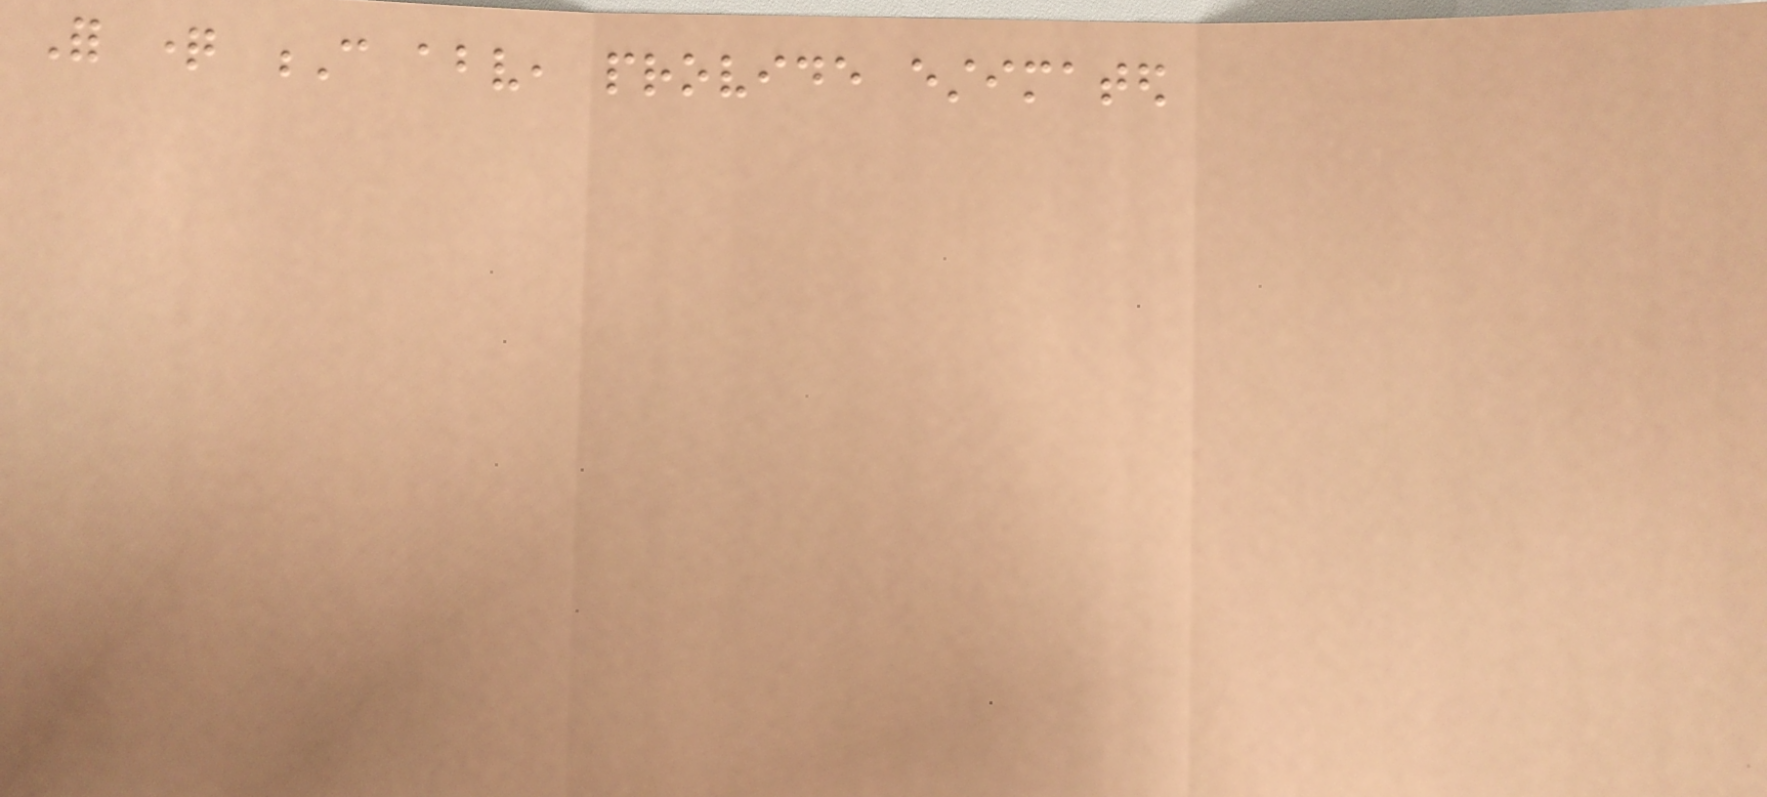For question C above, provide estimated
